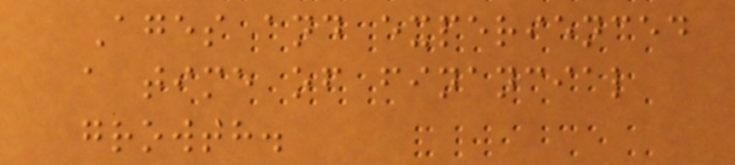Ages and experienced
a time of financial
growth.
